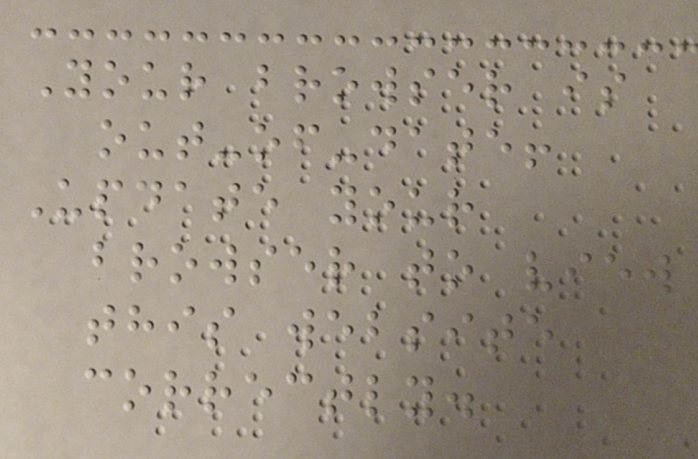Your browser is
out-of-date!
Update your
browser to view
this website
correctly.
